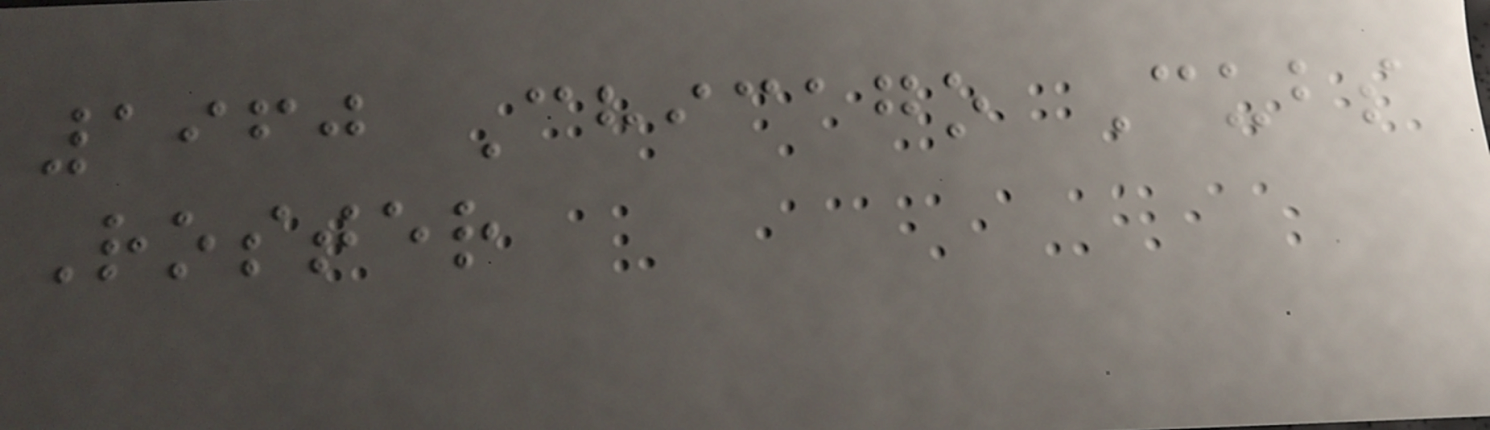1960 Chicago Cubs
Roster
